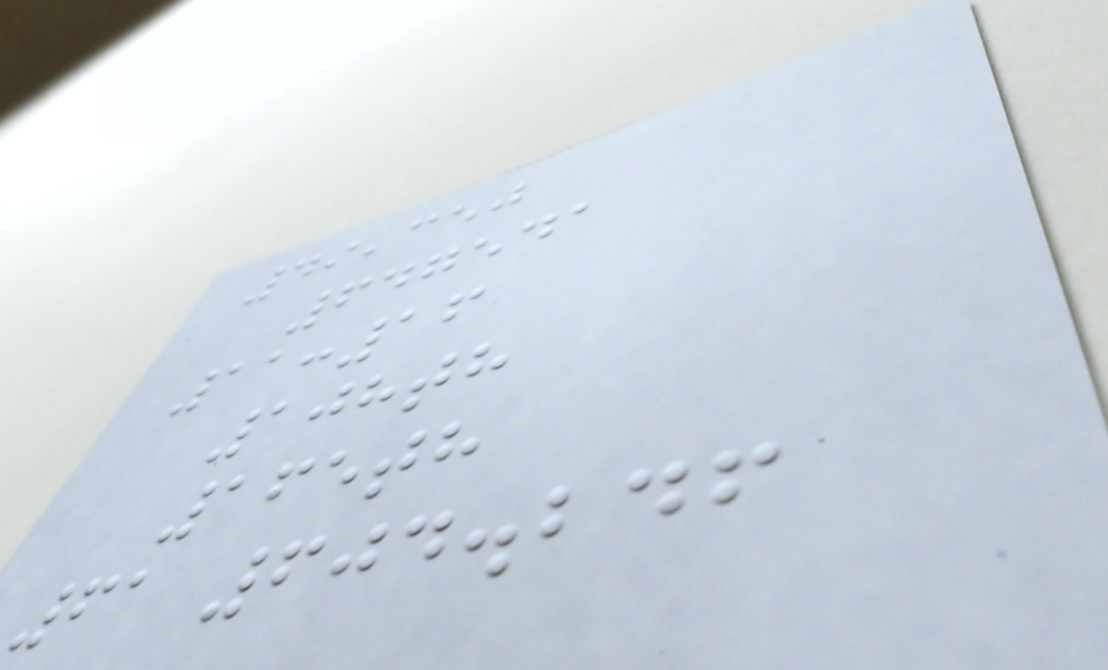49,350
647541
11:16
108th
165th
61 604.246
